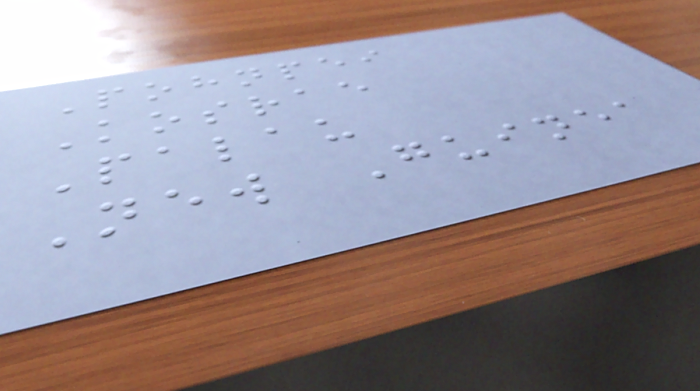Pohnpei
Kosrae
Palau
New Guinea
